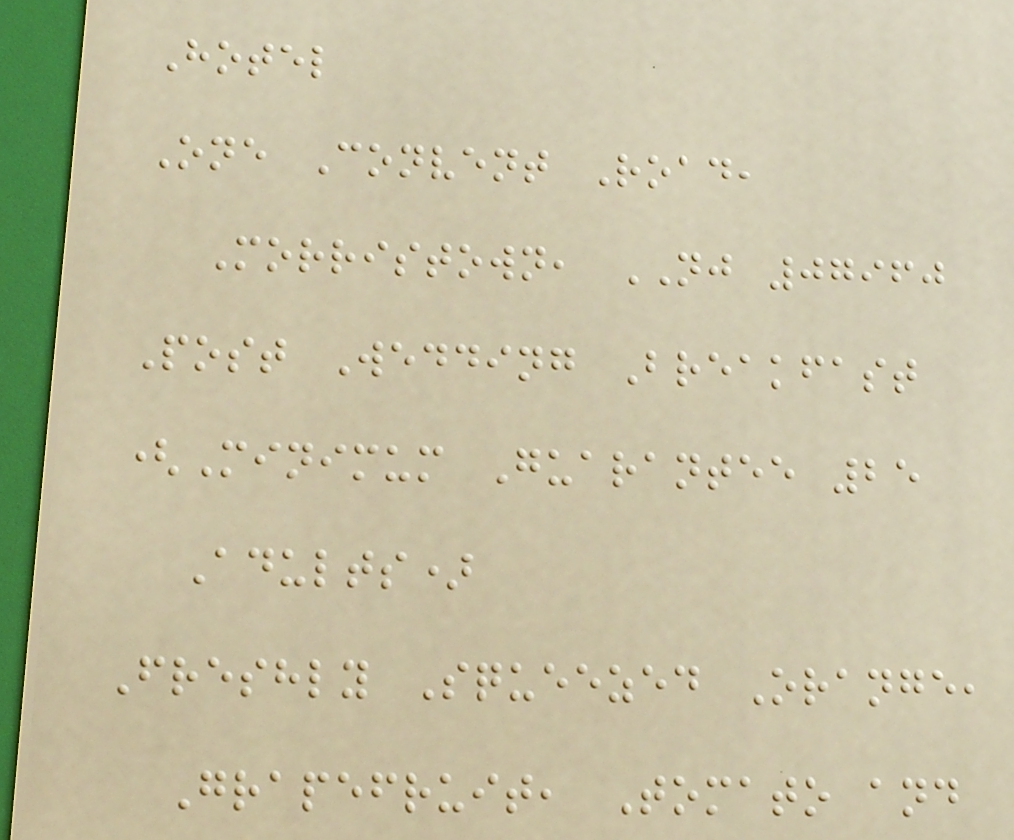Hotel
One Convent Road,
Morristown, NJ 07960
Post Wedding Breakfast
(Minimum Guarantee 25
Adults)
Freshly Squeezed Orange,
Grapefruit, Tomato and
